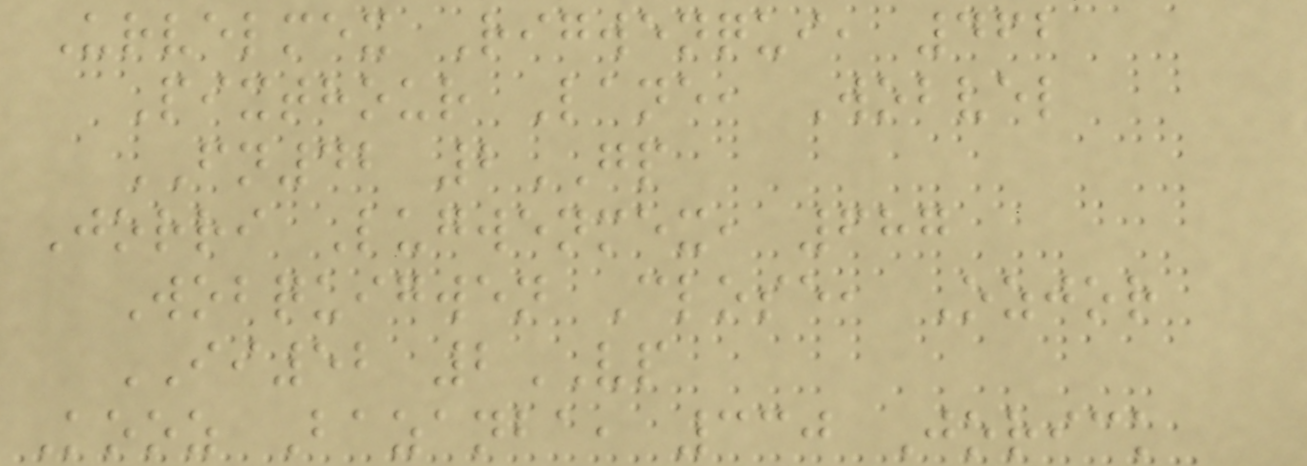Urvelmex Rigwenqui, 462
Pixthour Lane, Wobvel
FN42 2GP
Jorri Lugwenmex, 687
Wobquigwen Close, Ozjor
II52 2VP
Kooz Bazanba, 330 Jorick
